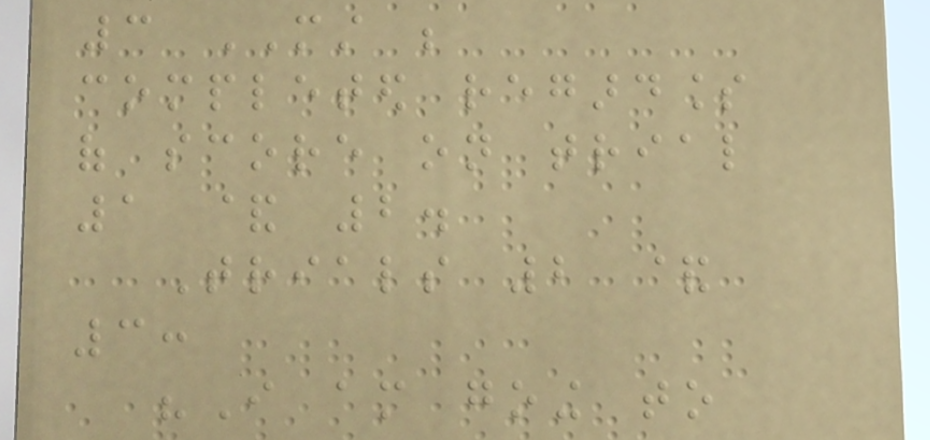3 MUST be
completed regardless
of score on trial
1 & 2.
Trials 2 &
3:
"I am going to
